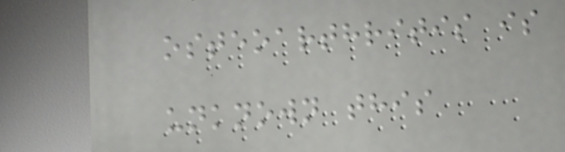osteoarthritis is
unknown this
